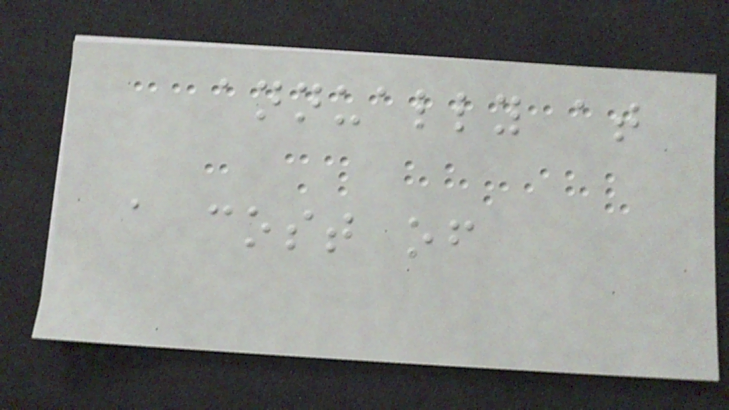annually at
a cost of
